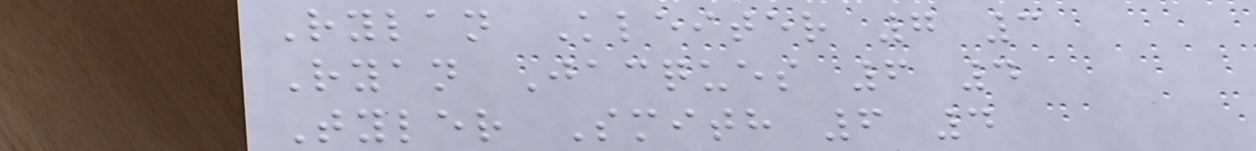Rylan Kleiter 7 3
Ryan Jacques 6 4
Tyler Smith 6 4
